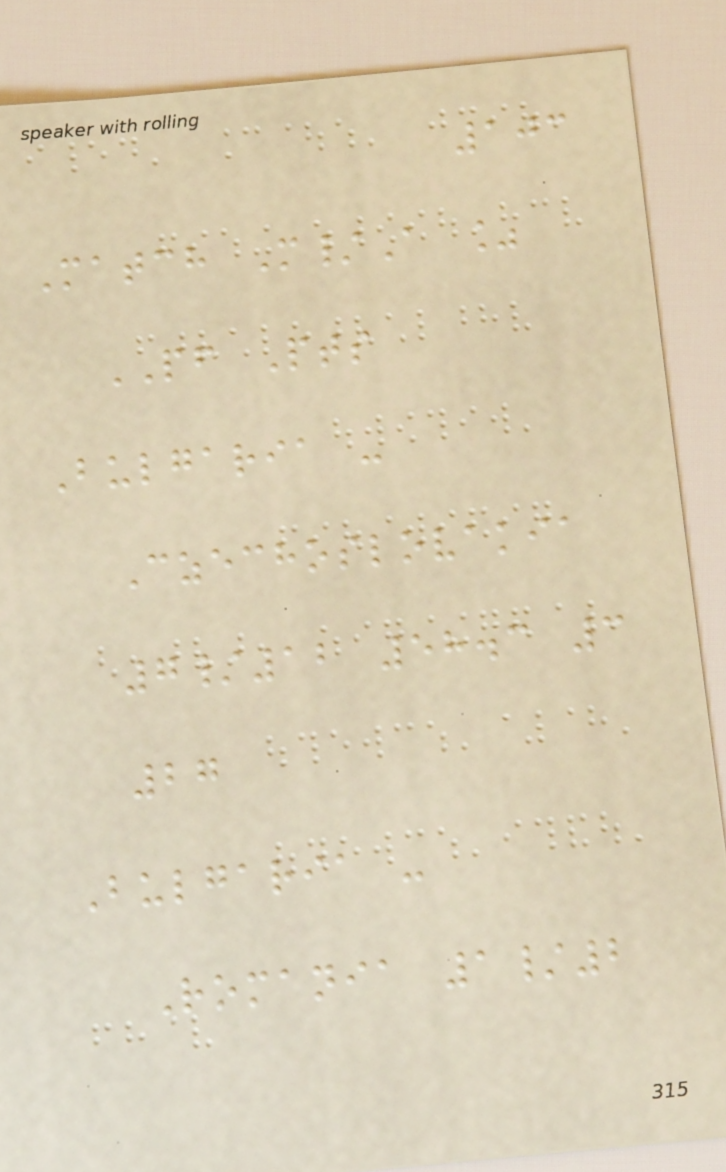103
Match M/A %
PF Pts
Bulgaria -
Czechoslovakia
7/12 58.3 3
27
Bulgaria -
Romania 1/2
